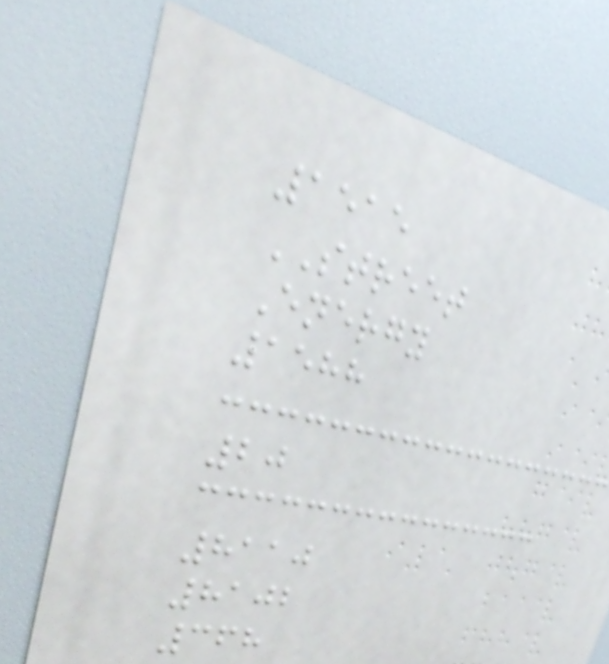1515
STREET
Energy
1588
20
8110
8102
368
